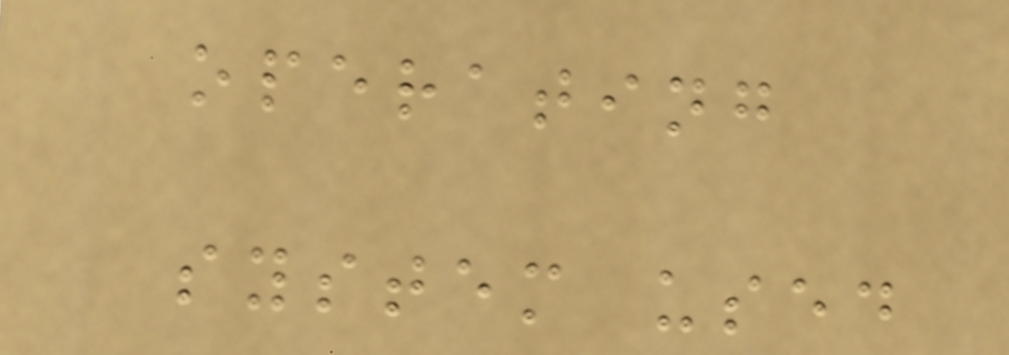operating
system used
